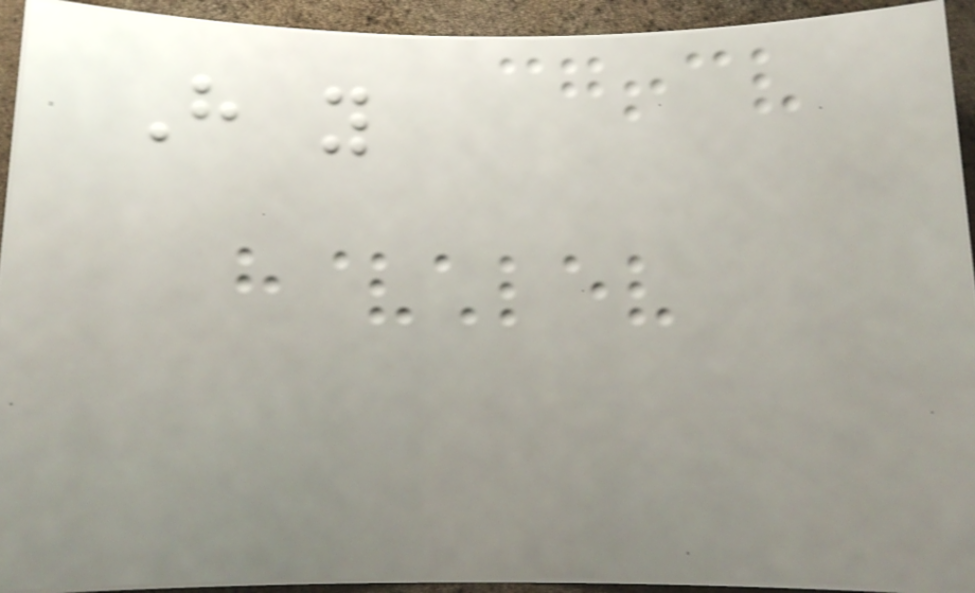Have you
